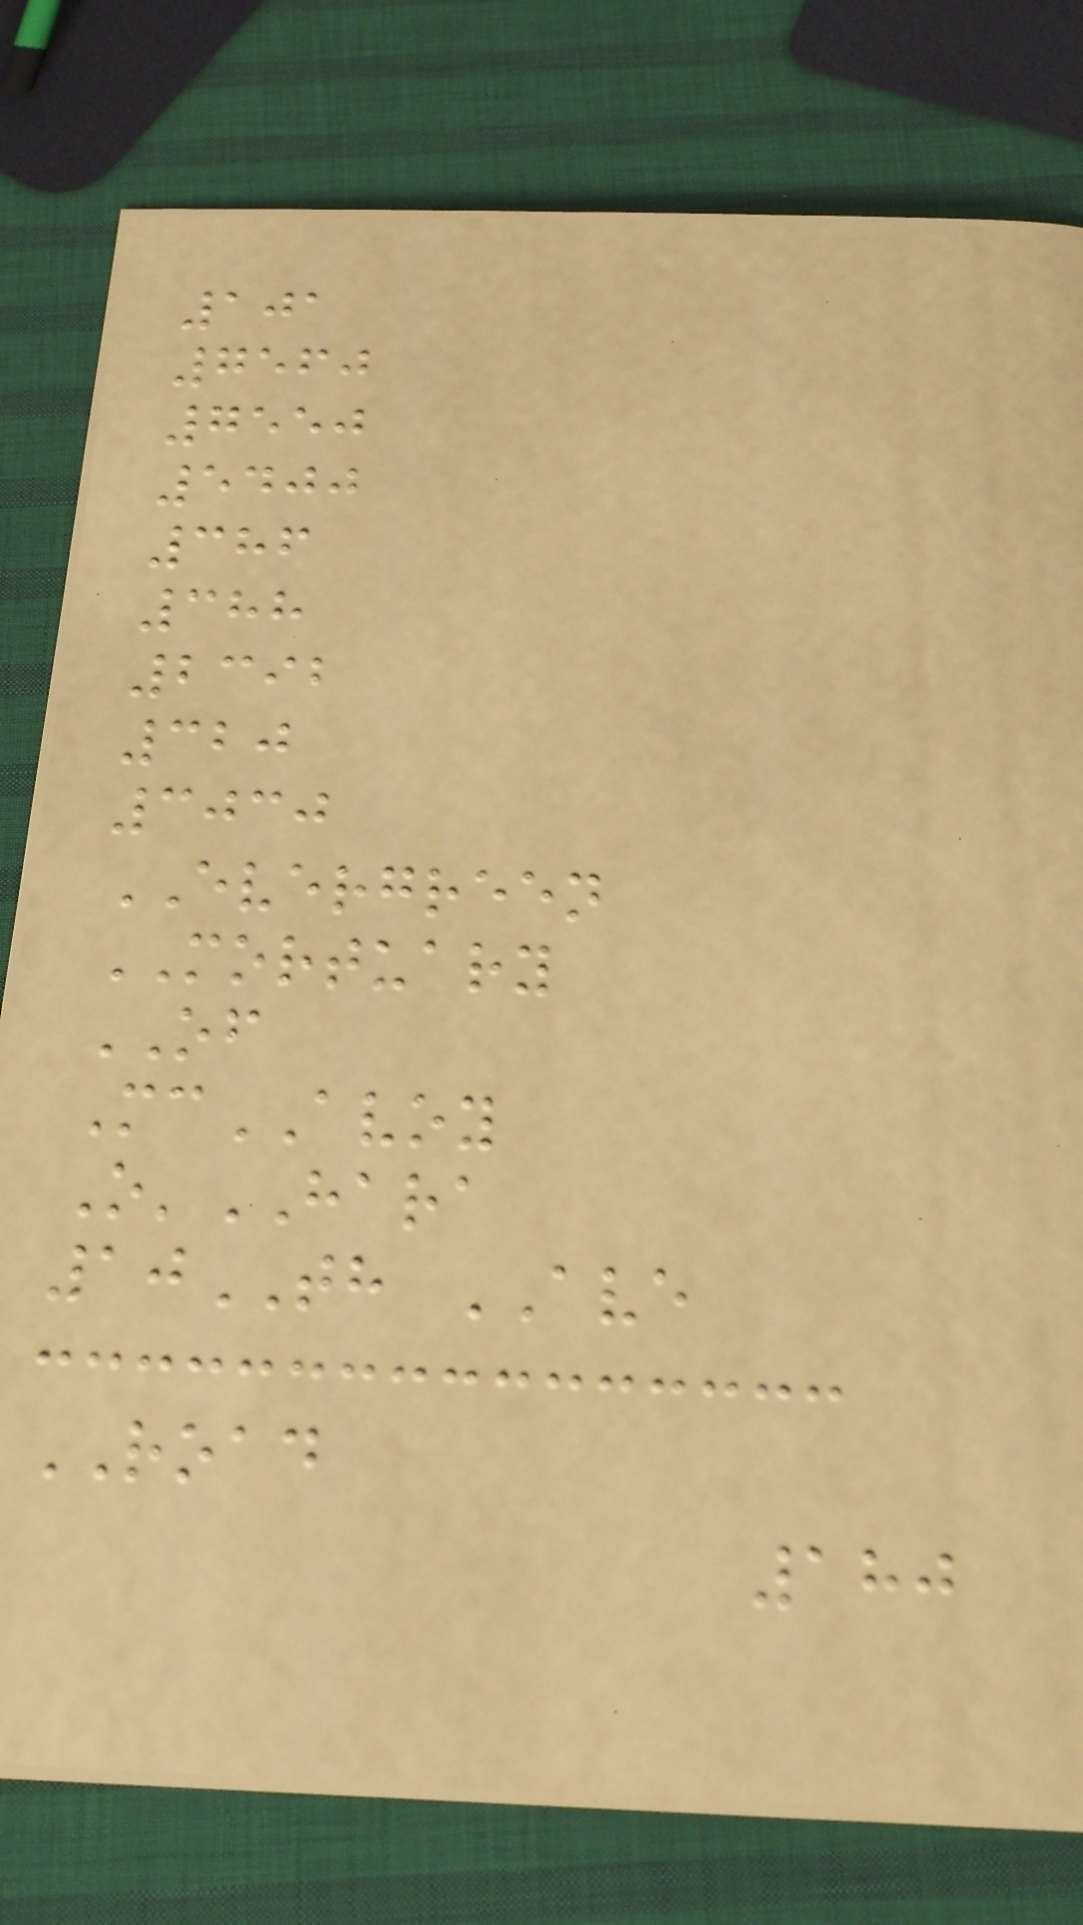101
7560
7550
5400
386
388
2392
320
3030
EVERGREEN
MORTUARY
OF
McAVOY
O'HARA
10TH AVE
ROAD
180
